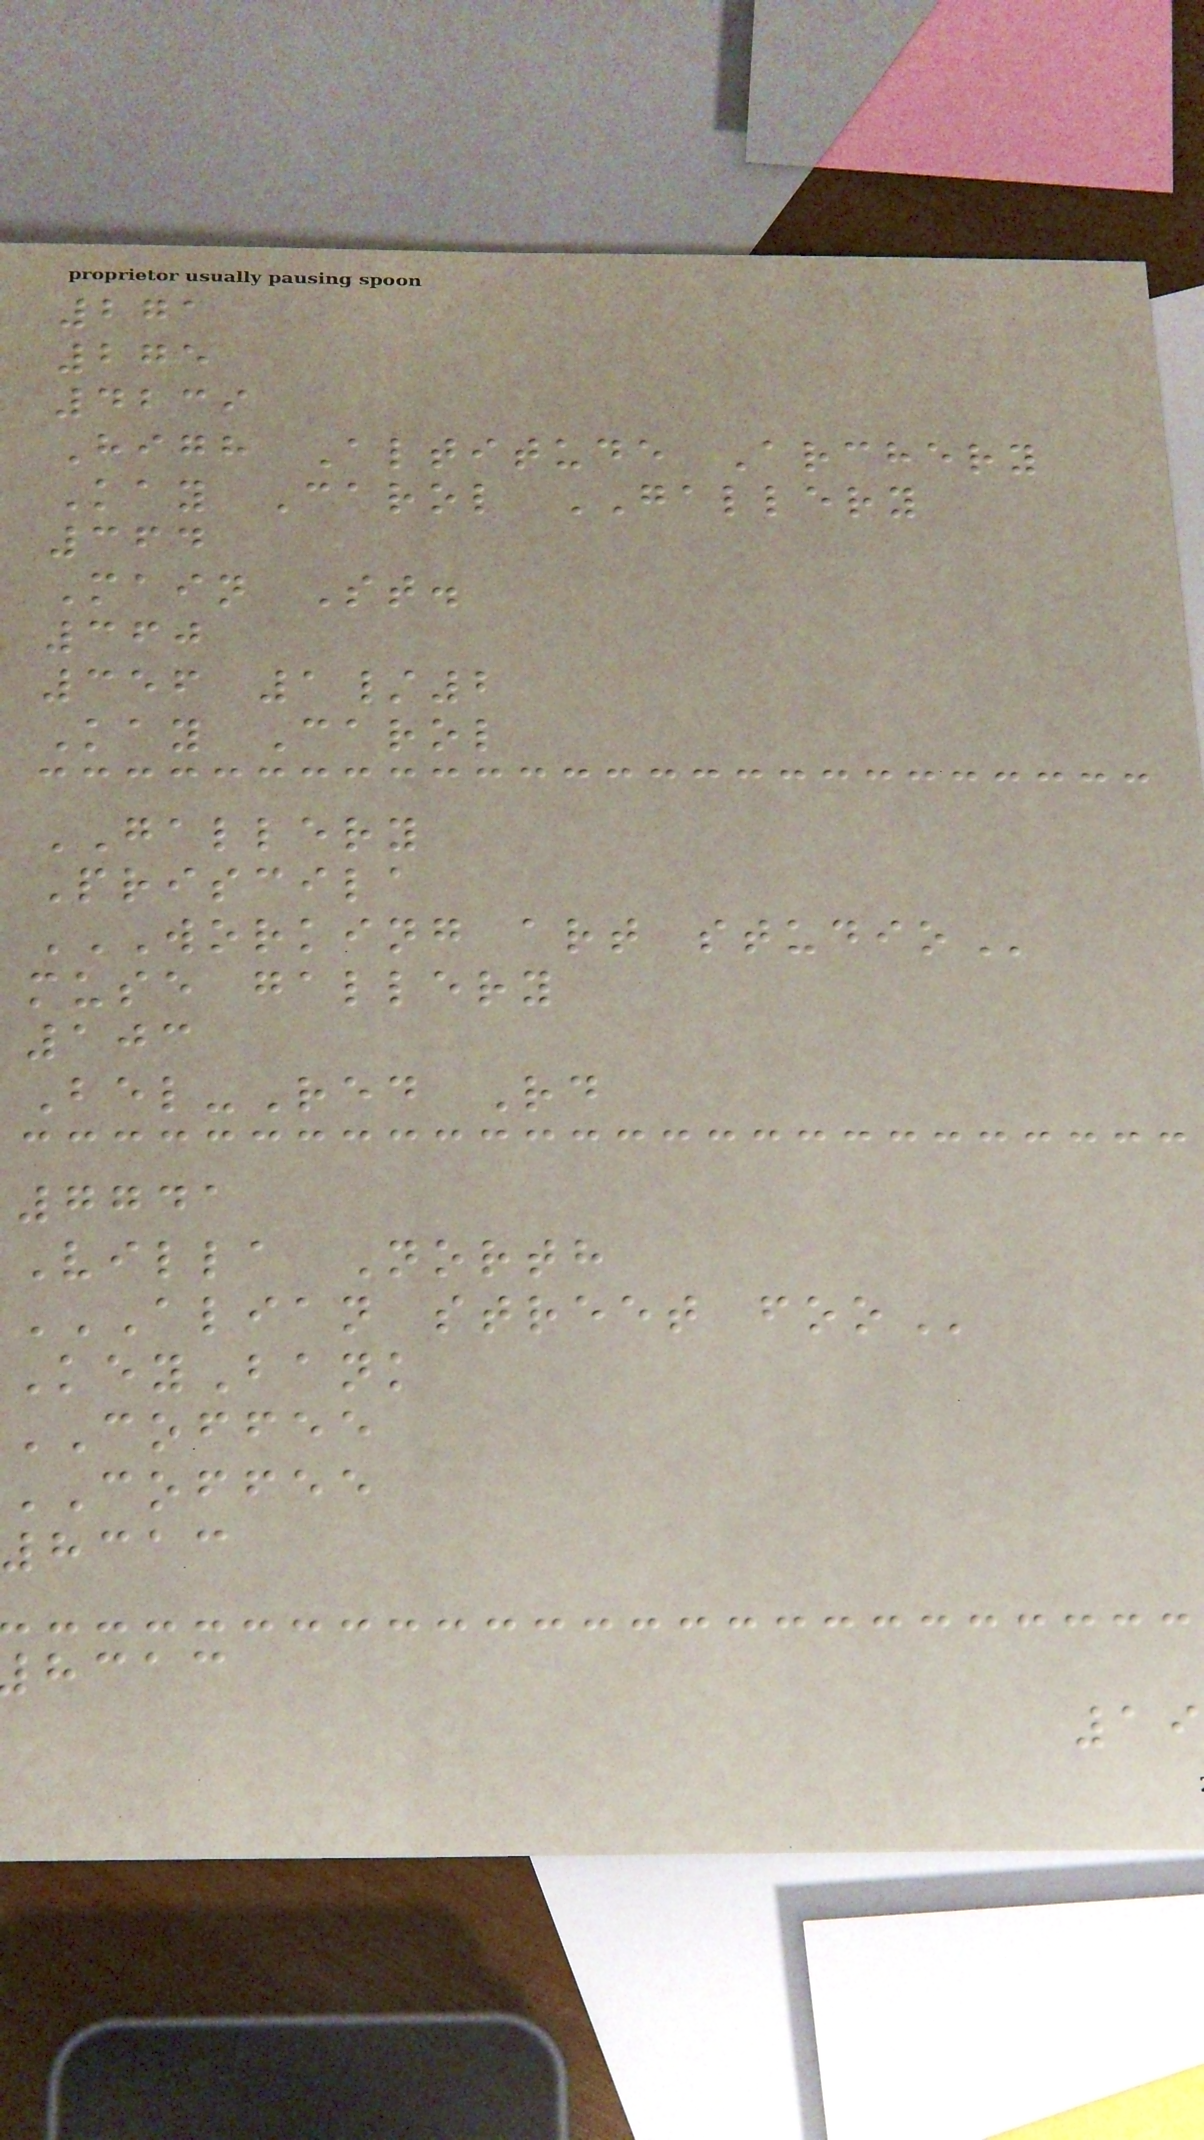271
275
4239
High Altitude Archery
Kay Carol GALLERY
364
Main St.
360
356 1/2
Kay Carol
GALLERY
Priscila
WORKING ART STUDIO
muse gallery
103
Bel-Red Rd
7741
Villa North
ALIAN STREET FOO
KeyBank
COFFEE
COFFEE
8313
hcac
